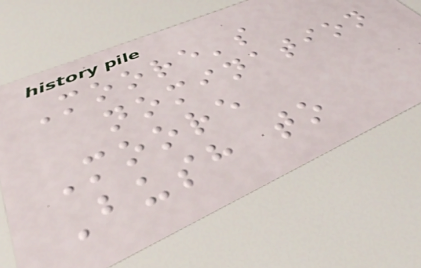Moore's
nomination
Moore
Bush to
